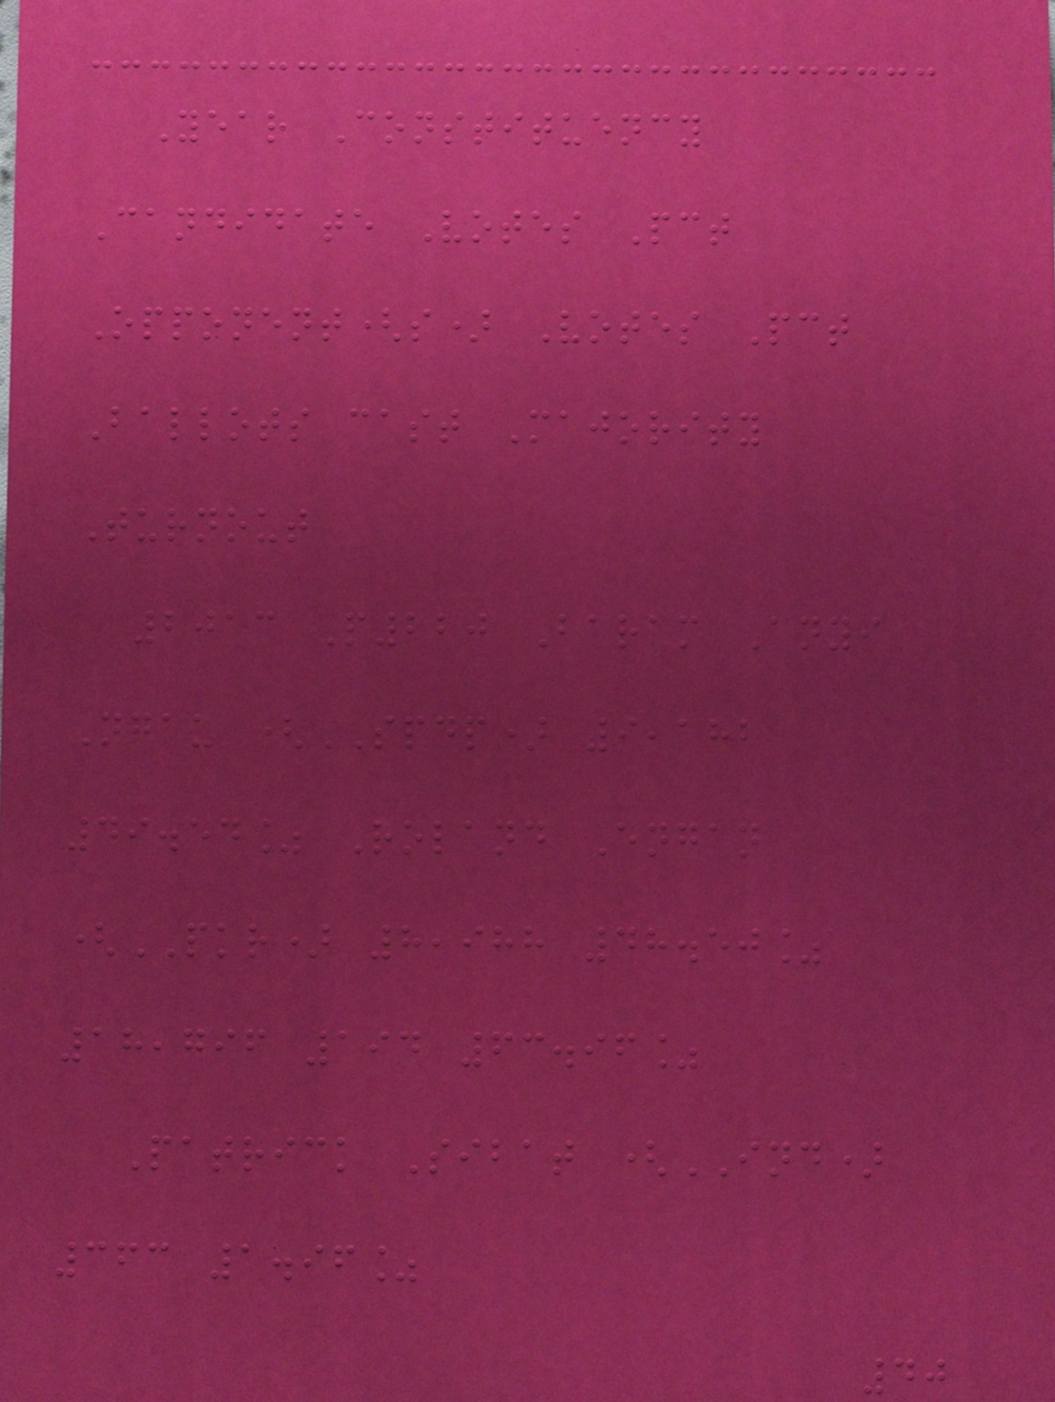Year Constituency
Candidate Votes Pct
Opponent(s) Votes Pct
Ballots cast Majority
Turnout
2013 P220 Baram Anyi
Ngau (SPDP) 9,182
49.54% Roland Engan
(PKR) 8,988 48.50%
18,796 194 63.96%
Patrick Sibat (IND)
363 1.96%
40
